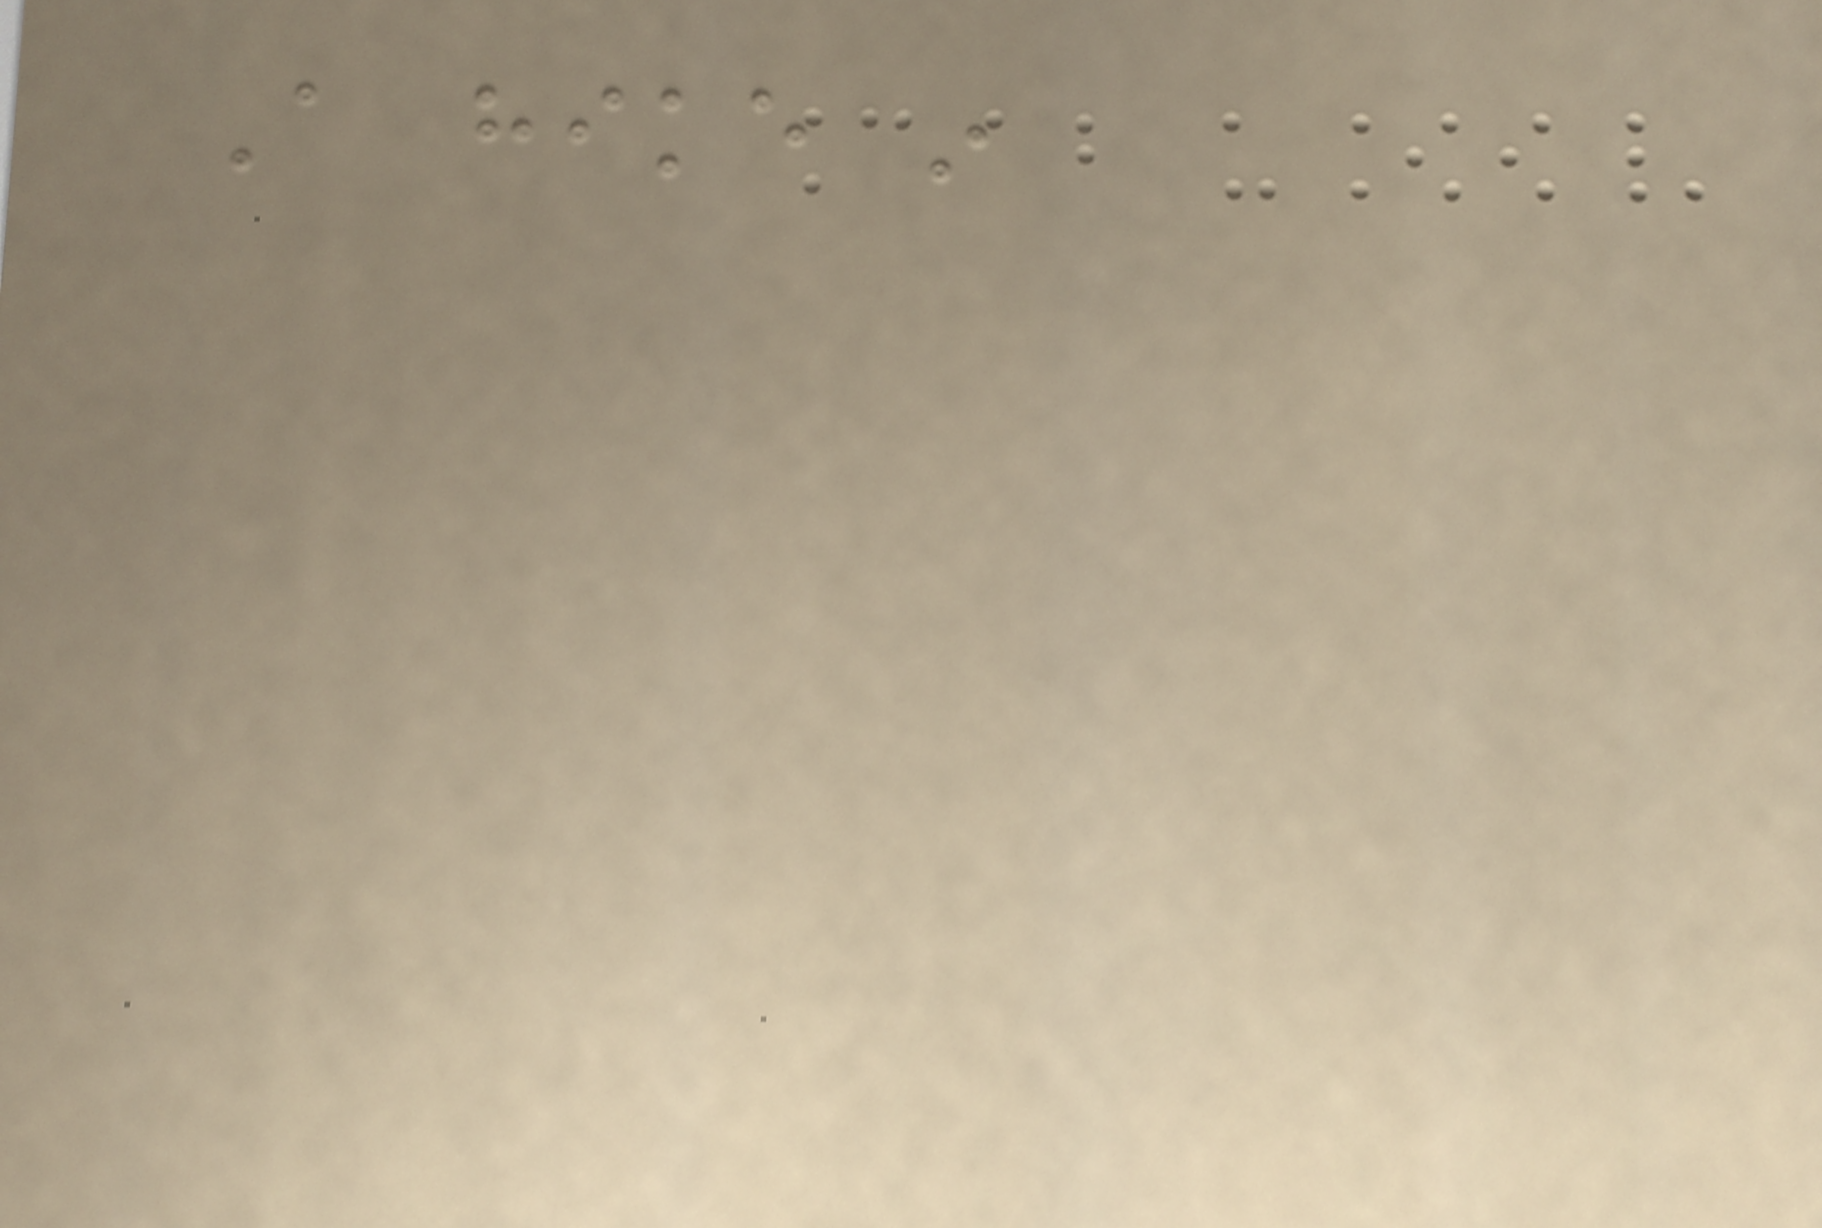A hike in
